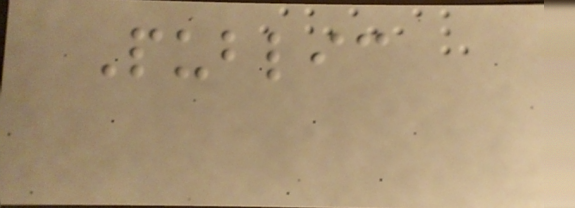Public
